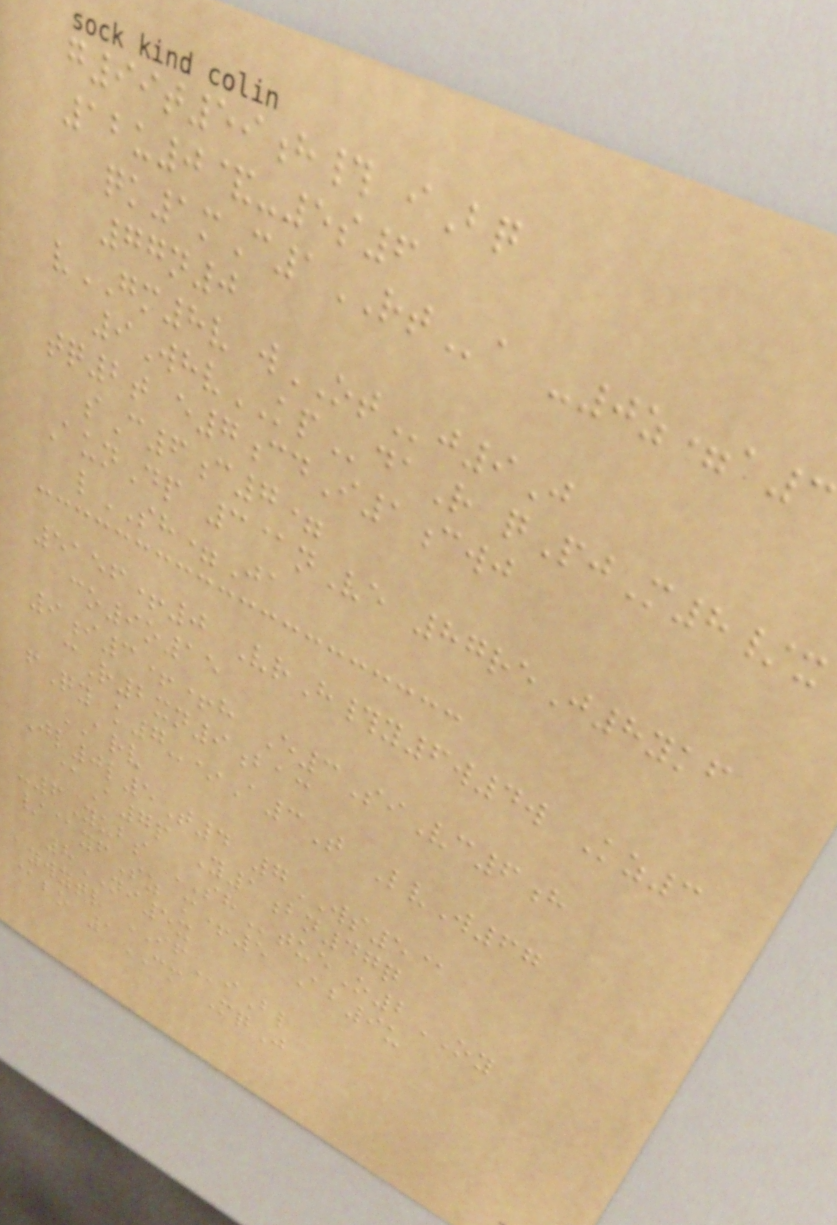g99t59h# iBq
12u0&-5s6
qk1mC1RTa -0z=a3
77n0
vGM8v wOTj9J
9WhvKPdaR qPjM8/x
tq2t e7cdI1cwj
sC6c7=
AunDp 3@nVe 87reJ8ykf
lSH=Ja
5156+0 VrH#y6w4w Kz3
co9o15
9i3++h E3SiVc6h
cR2xn9bac
fQy k7-*A3T LvW67
ARV
Jl0l5T4 7WS5@
@A7p Y1bn47q
-6Yubs SHtueO2OY
/@yfSz m+5 Ab9u
8NI5x
aywytl IFiBl
@bo 1CM MqJ
